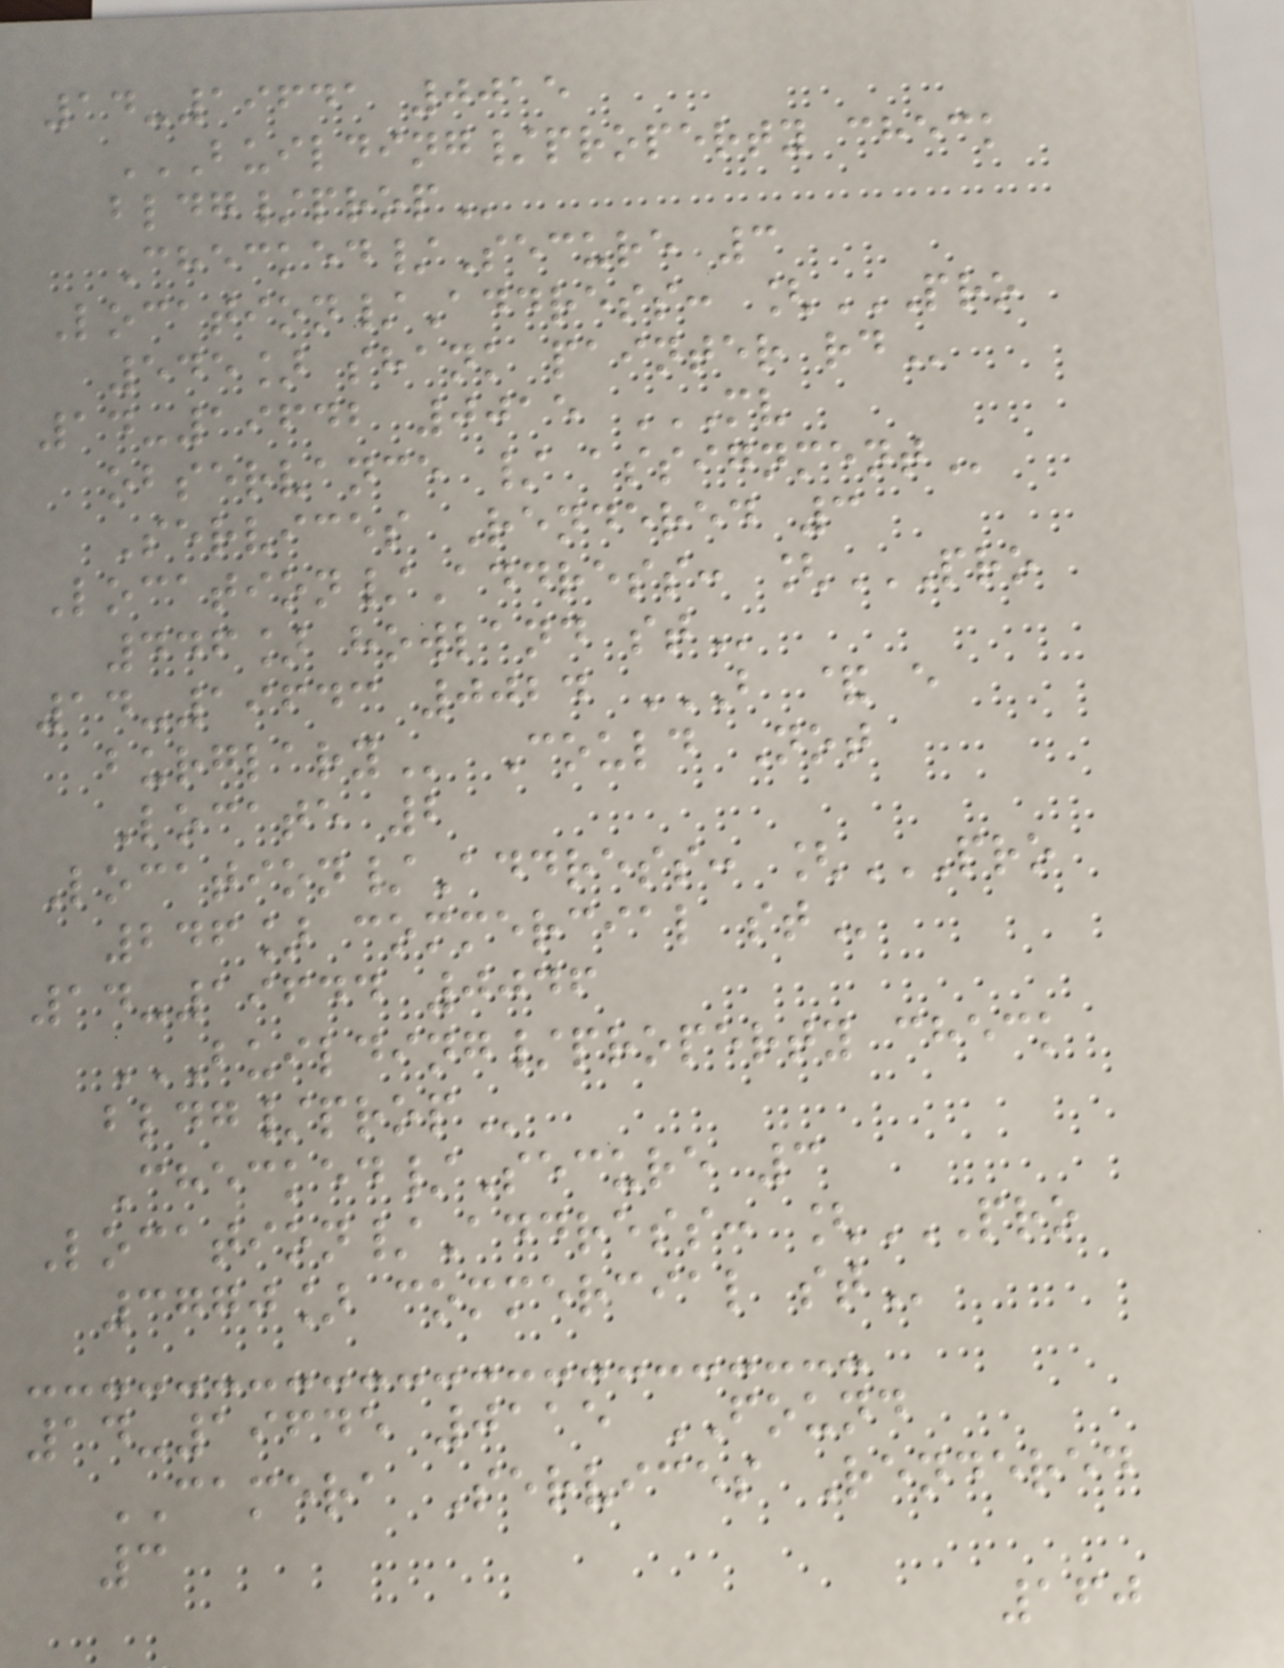14-19641 0015
BUILDING/PROPERTY CHECK
BLDG/PROP
Checked/Secure 3
Location/Address: [PRO
545] SHANK PAINTER RD
14-19642 0015 MV
OBSERVANCE / ASSIGNMENT
Services Rendered 3
Location/Address: [PRO
446] HOWLAND ST
14-19643 0024 B & E
BURGLARY Could Not
Locate 2
Location/Address: [PRO
246] COMMERCIAL ST
14-19644 0046
BUILDING/PROPERTY CHECK
BLDG/PROP
Checked/Secure 3
Location/Address: [PRO
3770] COMMERCIAL ST
14-19645 0115 FOUND
CAMERA Services Rendered
3
160
